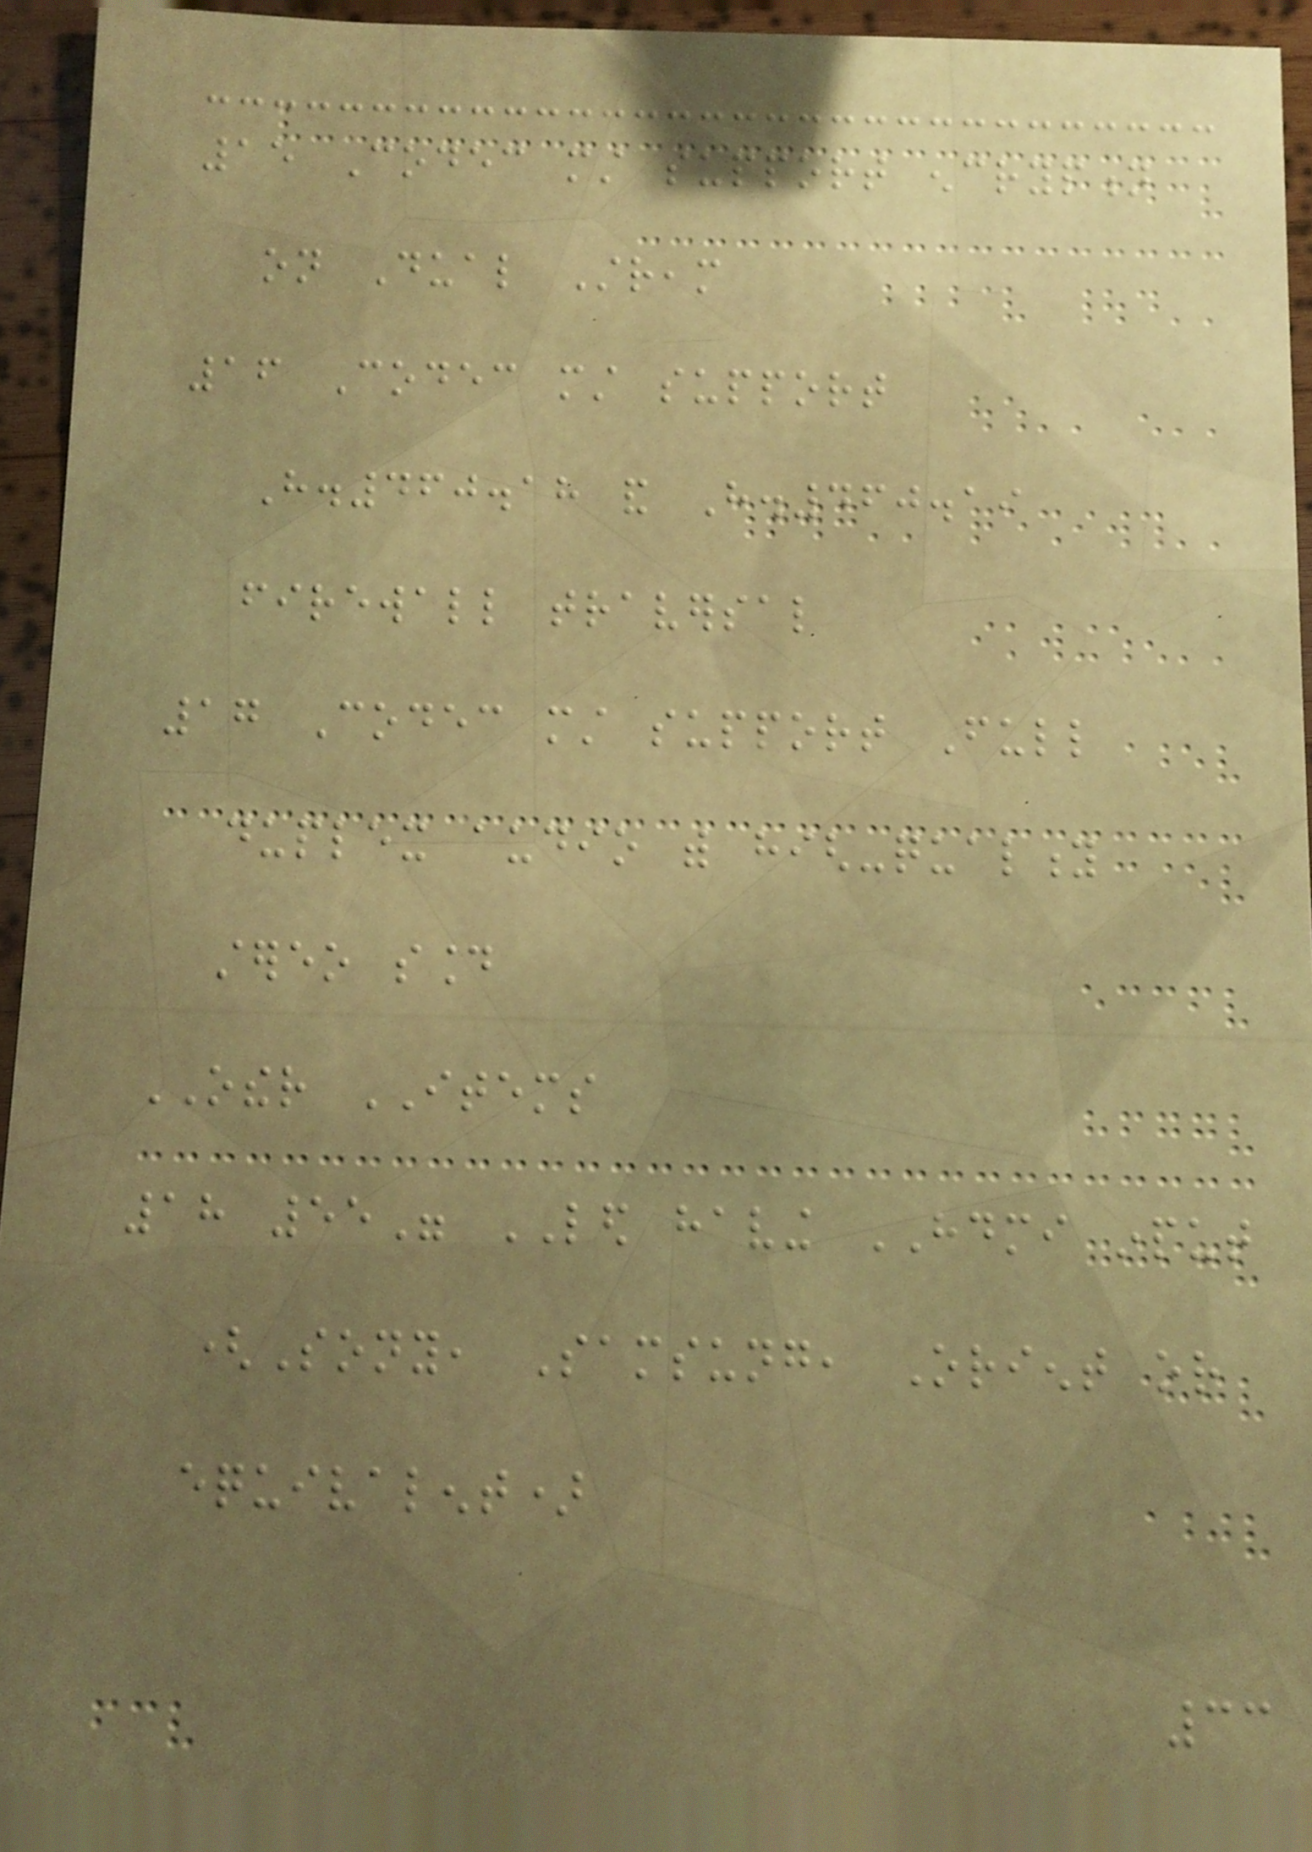15 Codec must support encryption
on Dual Stream
16 Codec must support
H.460.18 and H.460.19
firewall traversal
17 Codec must support Full
duplex audio with high-quality
stereo sound
OTHER ITEMS
18 55" LED having HDMI input
(Sony, Samsung, Orient or
equivalent)
33
